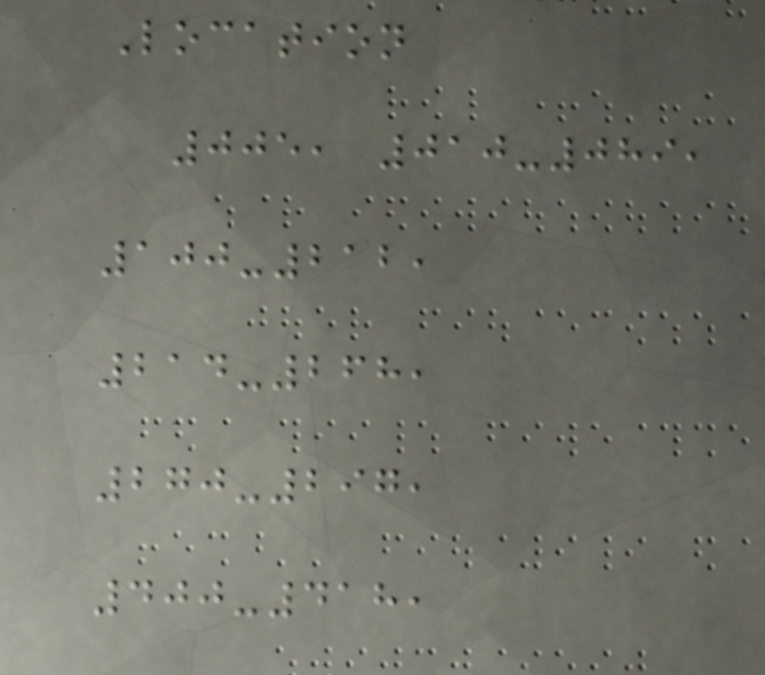Location
005, 010-089,
100-212,
214-268,
270-297,
400-418,
